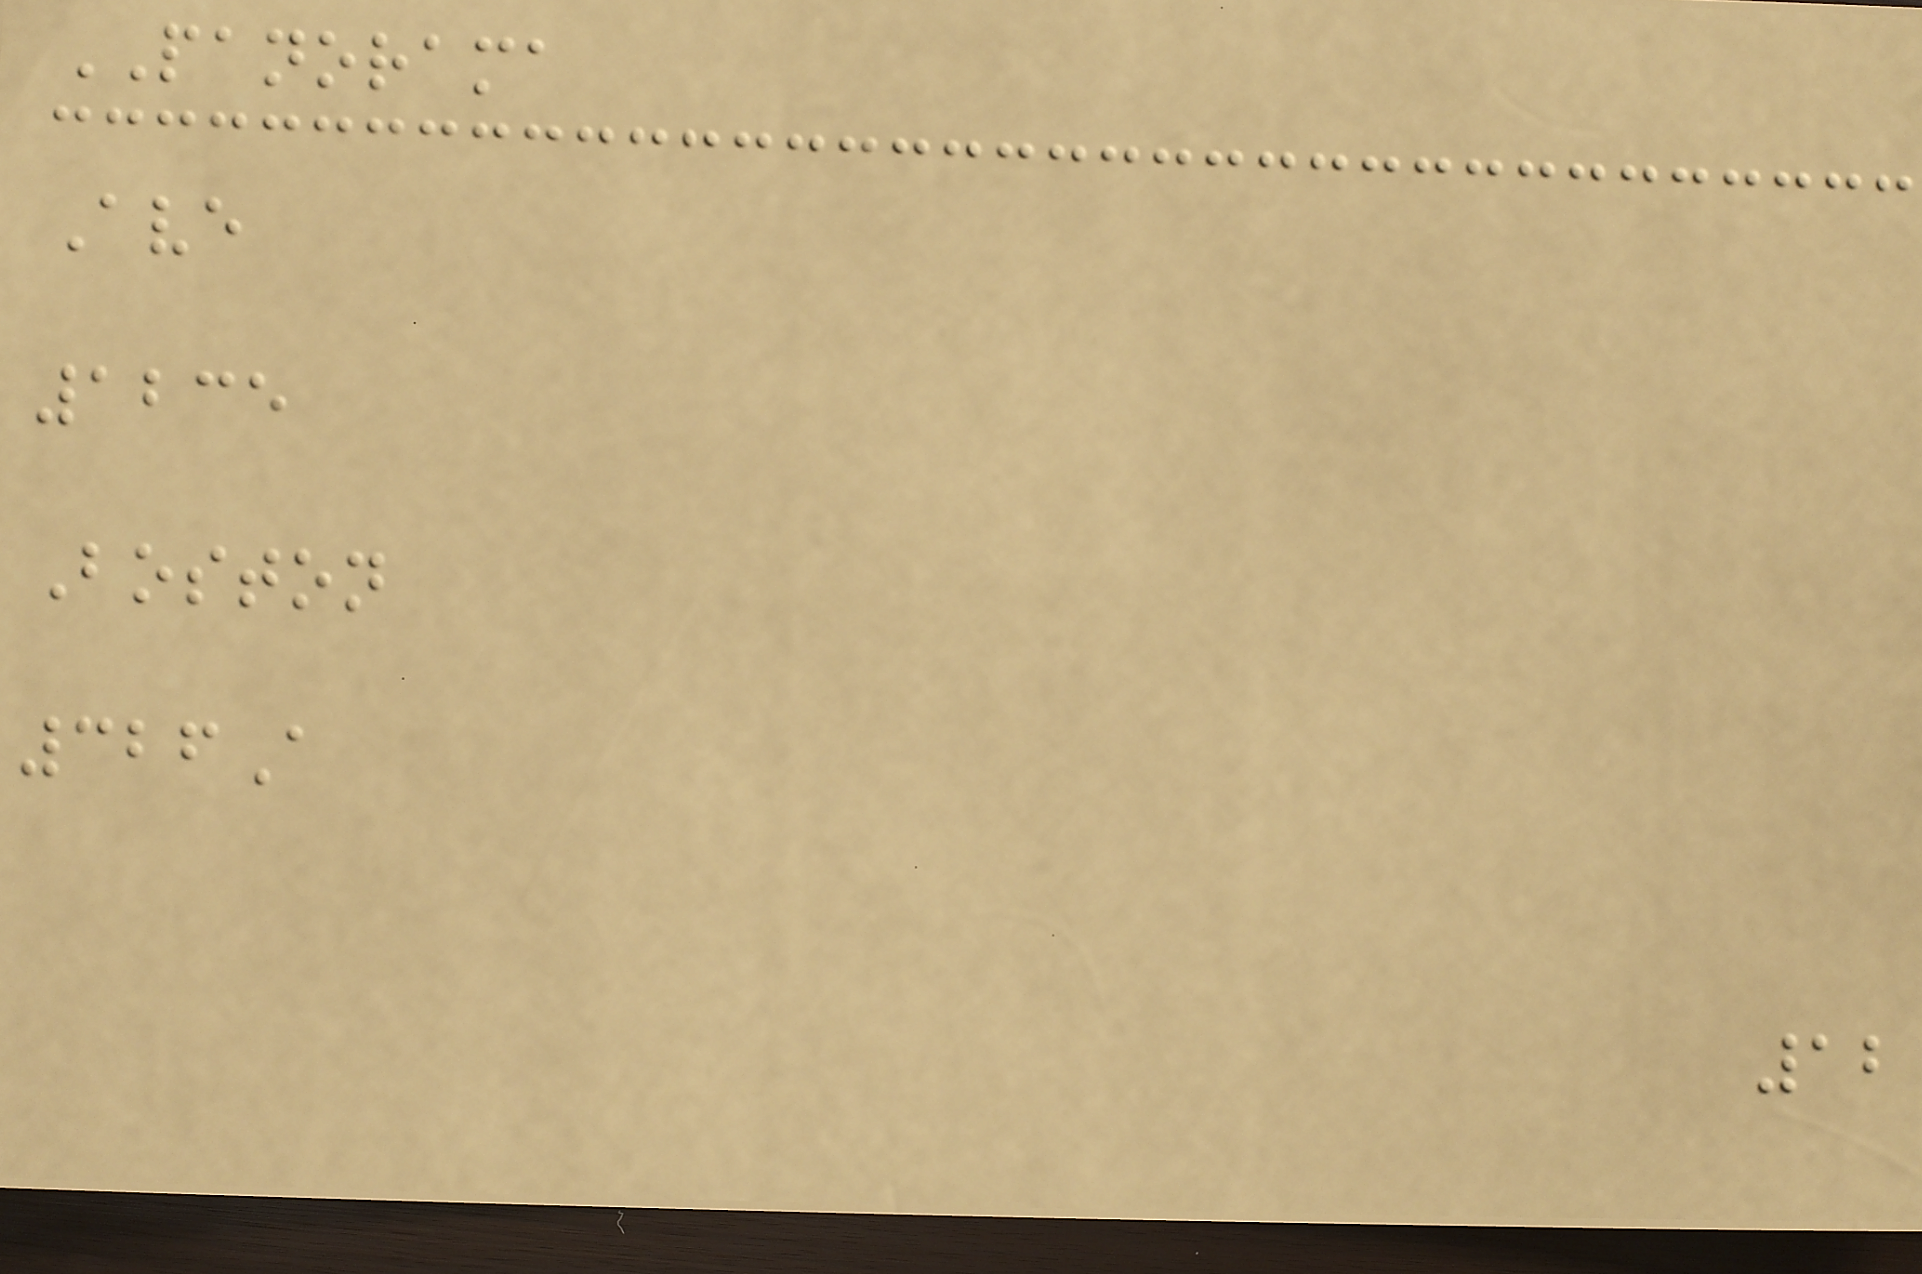PANORAMA
Ave
1235
Boston
326A
12
